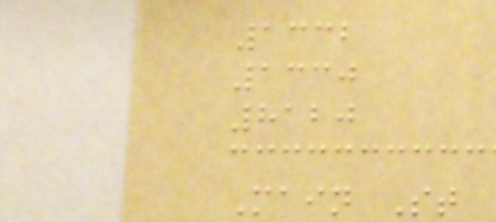1332
1330
8120
Main St
